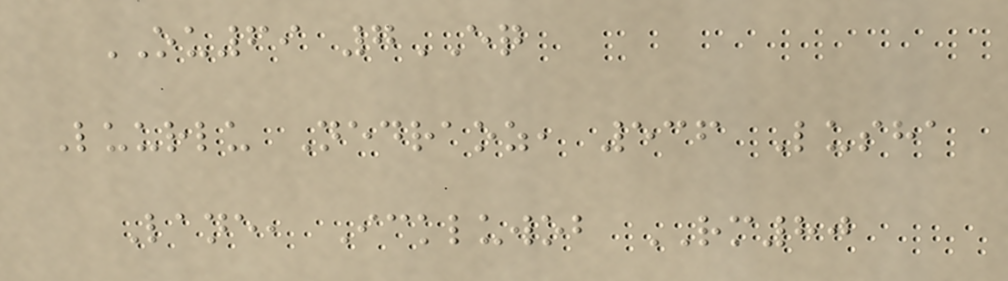OU69 7EQ
Luurlu Nedraoz, 536 Lusha
Lane, Ickluwob RM80
